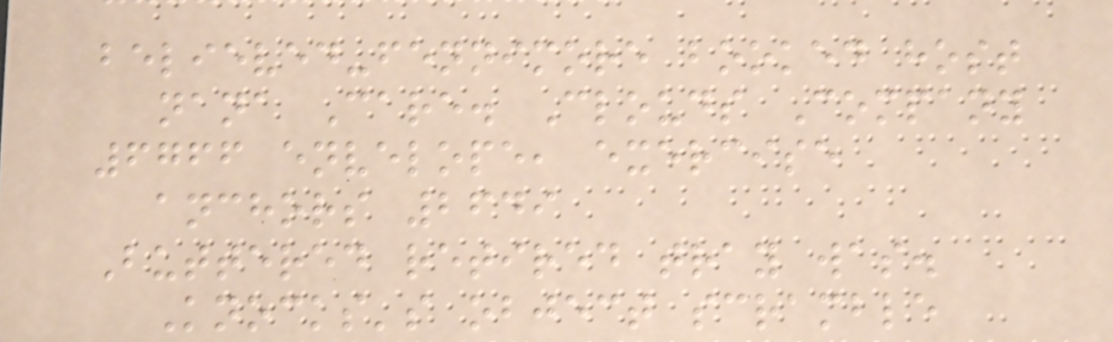believed-fennimore booked host
nana Care. Clouds Company
6766 envelope, exercise
anchors 2649
Buttered retired tray was.
Knocks's object scramble
